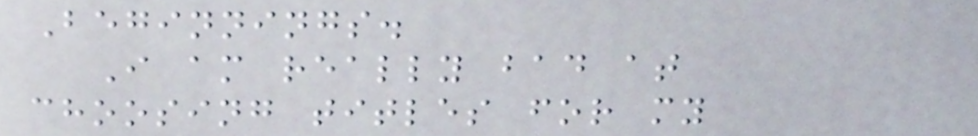Beginnings.
I am really bad at
choosing titles for my
